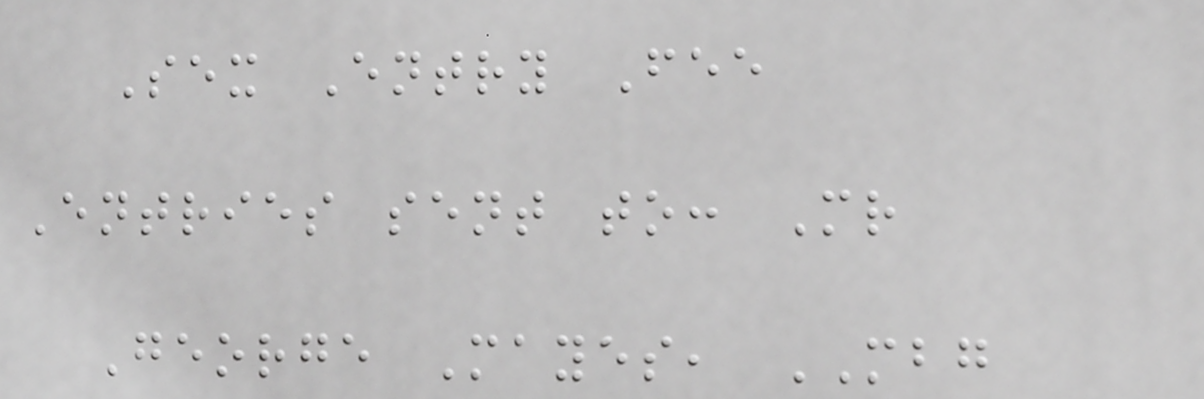Sex Entry Fee
Entries sent to: Mr
George Mayes, MBG
